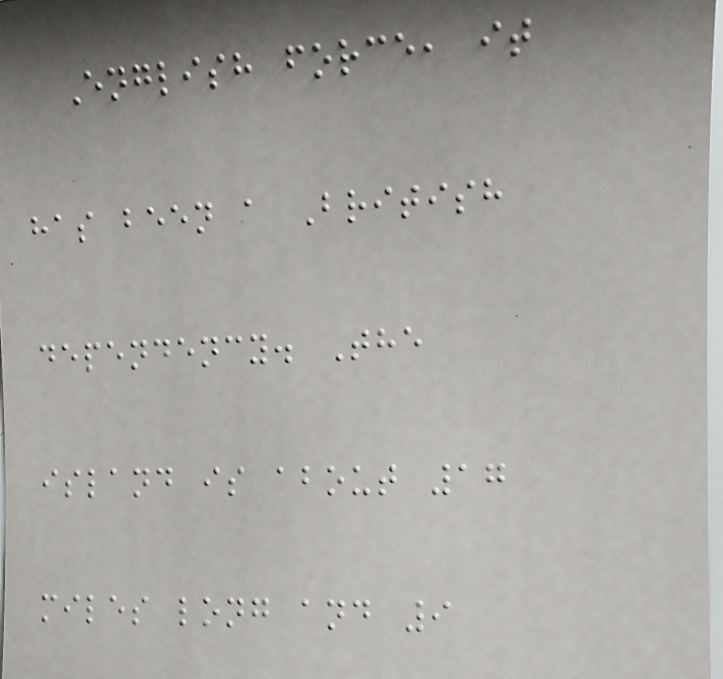English force, it
has been a British
dependency. The
island is about 17
miles long and 9
